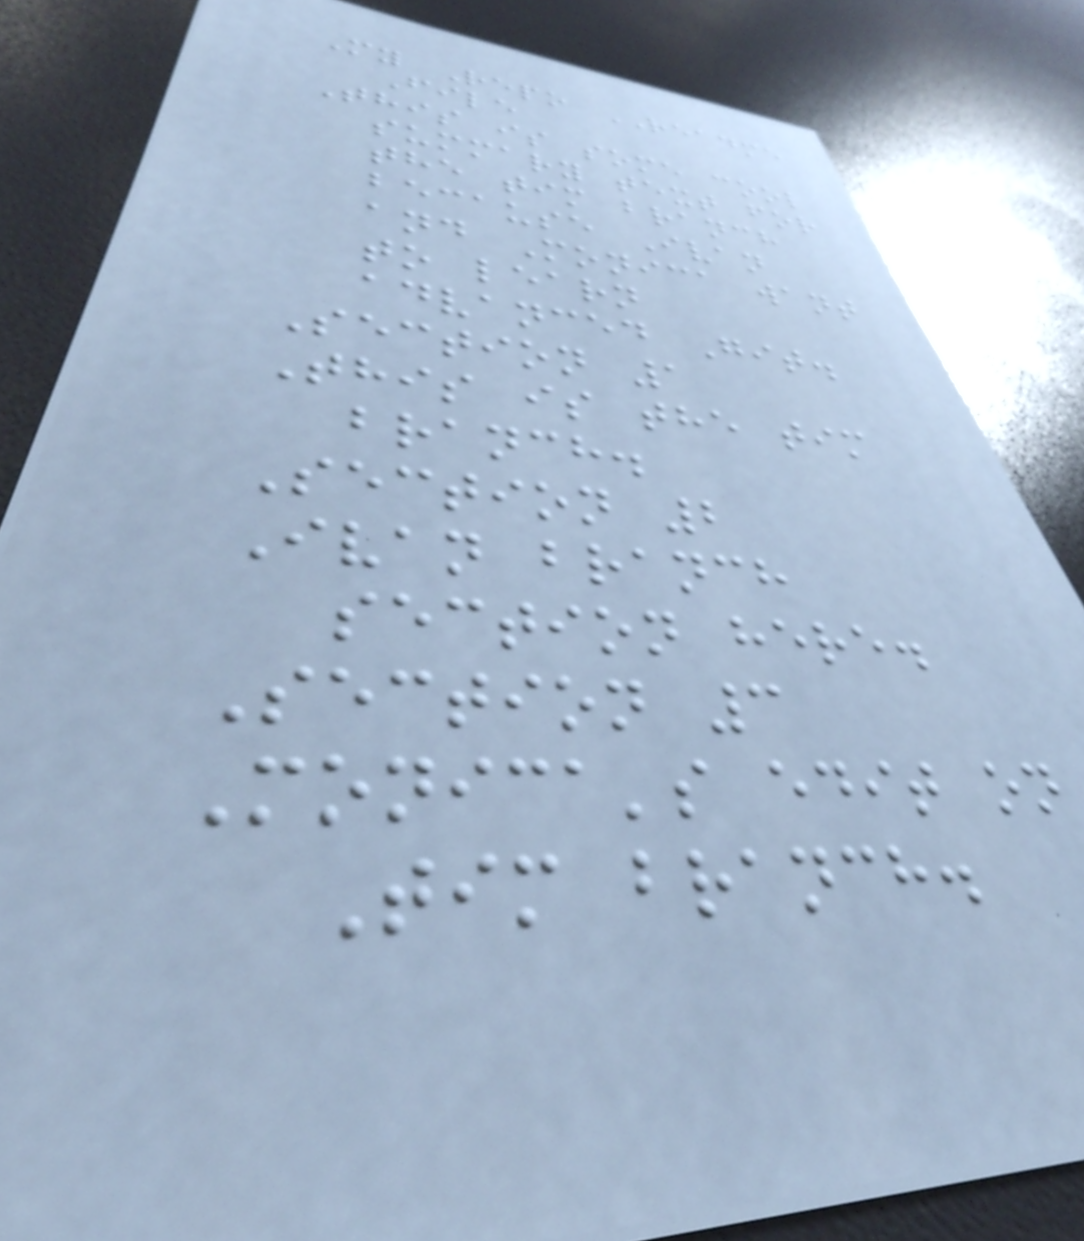My Repo README
File
This is some cool
summary text for
the tim branch
because Ivan
and Monica want
to learn
advanced Git.
Section 1
This is the tim
branch.
Section 2
Ivan branch
section here.
Section 3
Monica's edit on
Tim branch.
